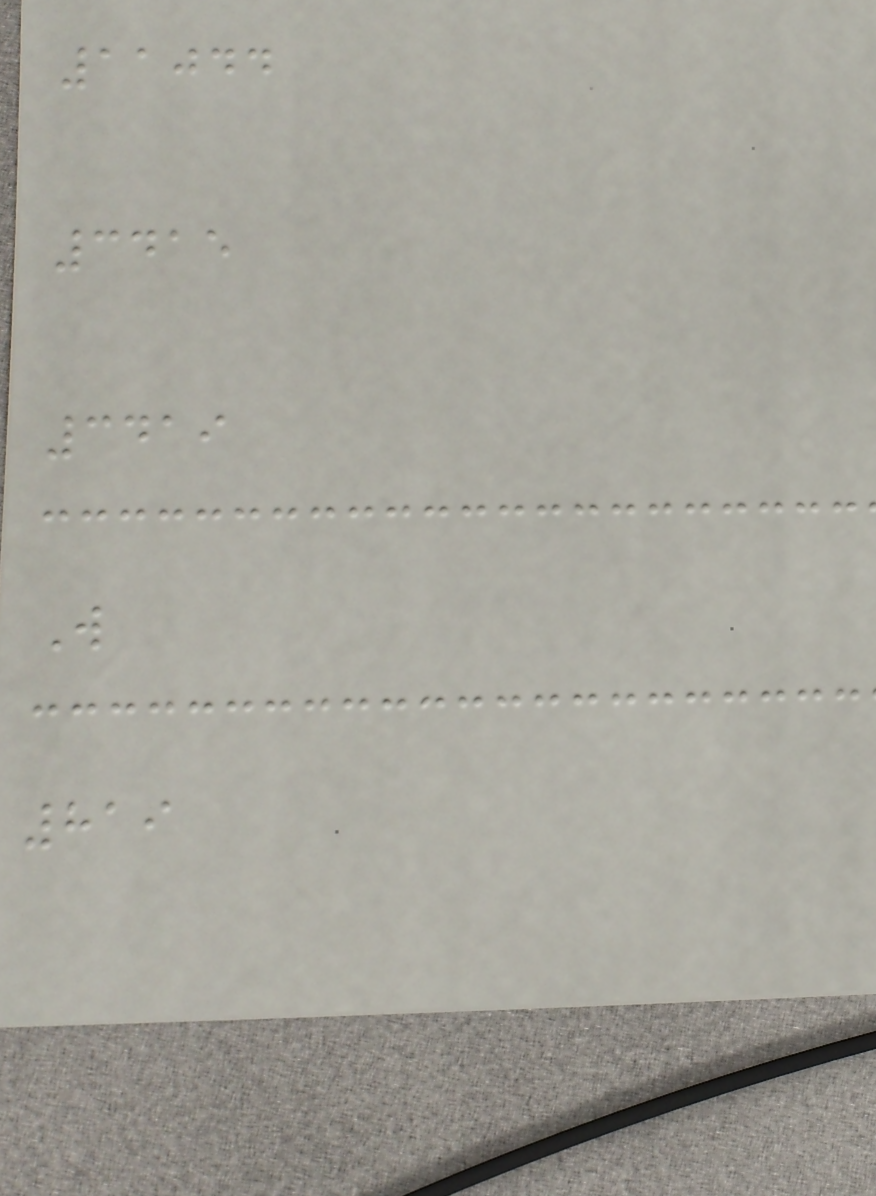11044
3415
3419
W
819
